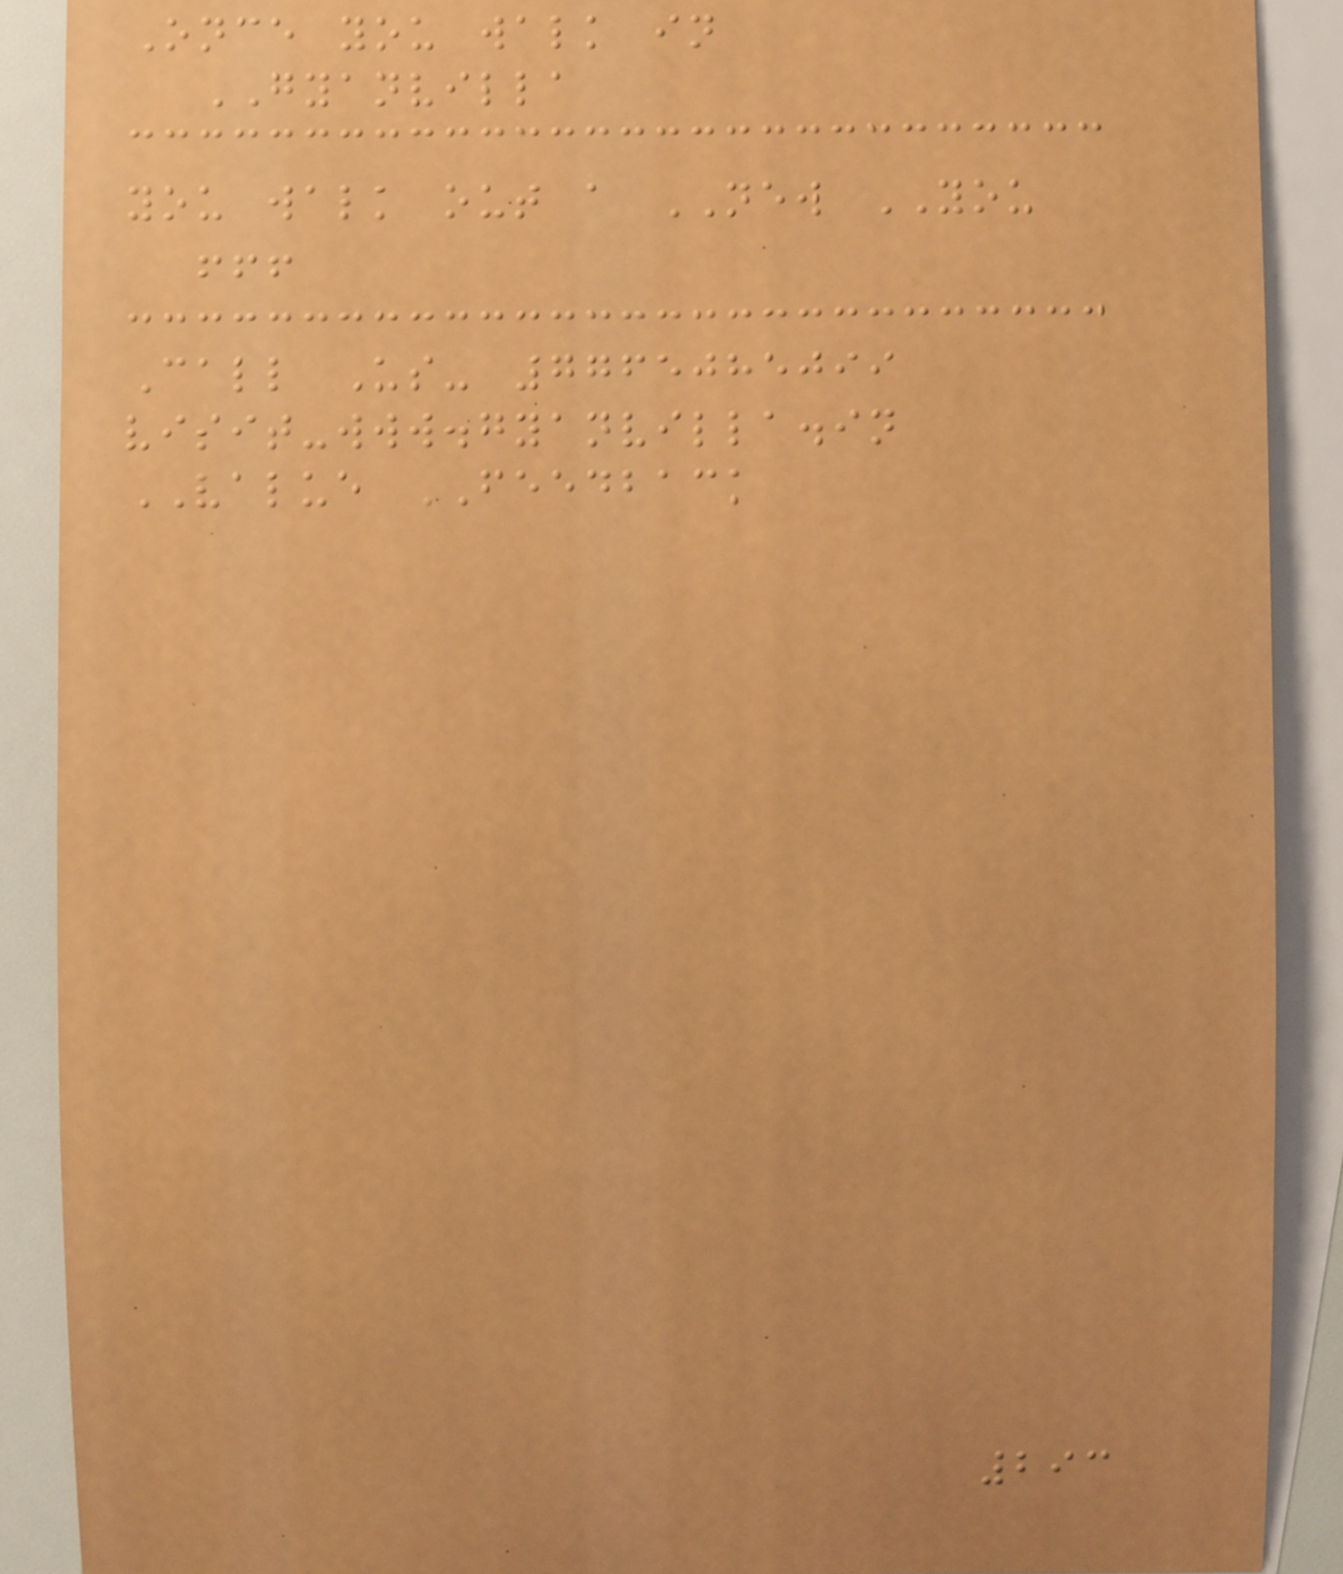Once you walk in
GYANVILLA
you walk out a NEW YOU
!!!
Call Us- 7765085099
visit-www.gyanvilla.in
VALUE FEEDBACK
293
